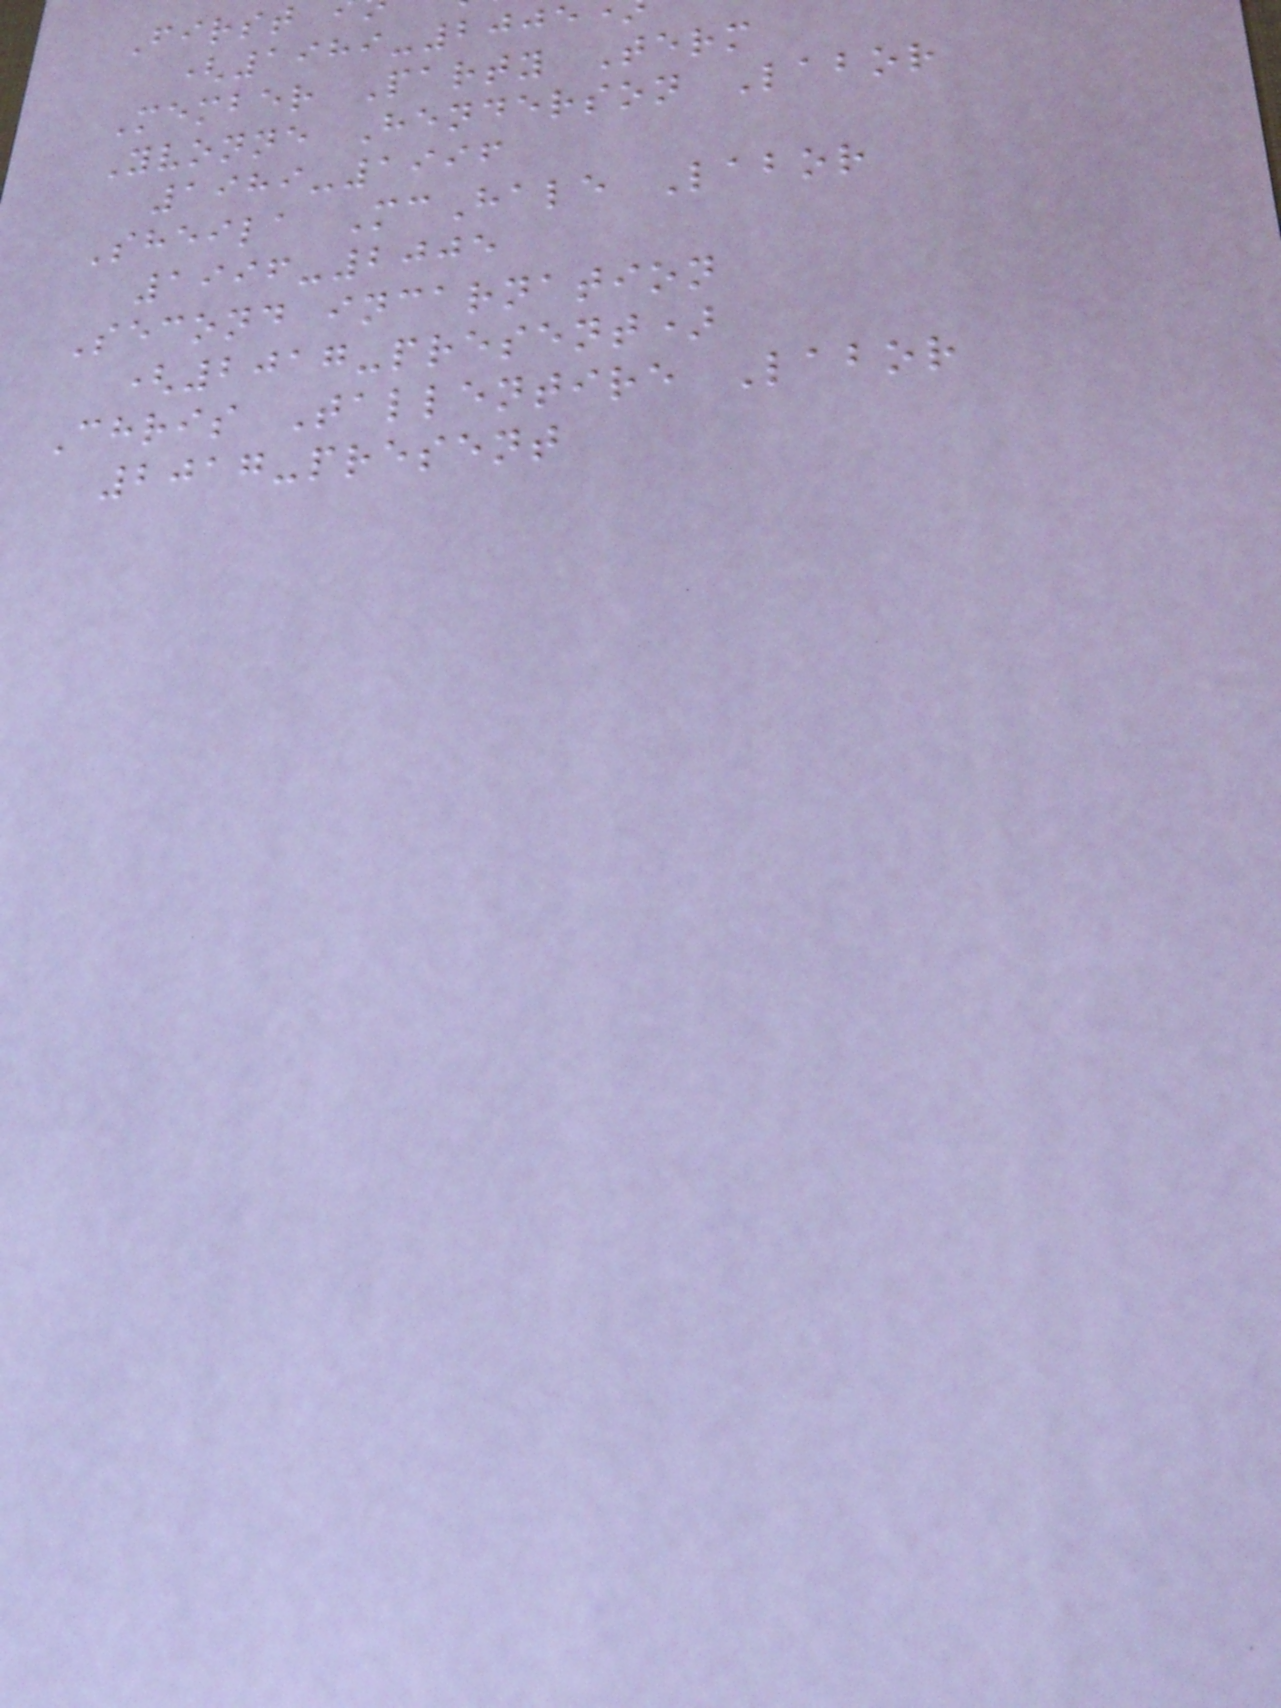First
(1989-2005
Member Party Term
Yvonne Henderson Labor
1989-1996
Sheila McHale Labor
1996-2005
Second incarnation
(2017-present)
Chris Tallentire Labor
2017-present
